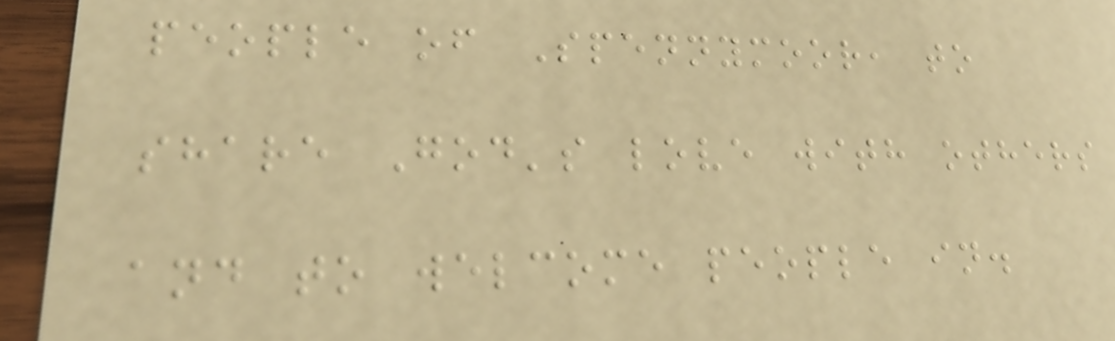people of Spennymoor, to
share God's love with others
and to welcome people in.
